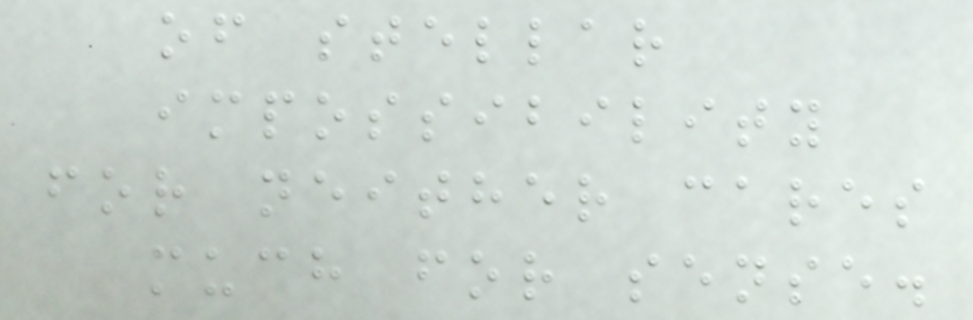of stellar
impossibility
for neither cares
much for sense.
